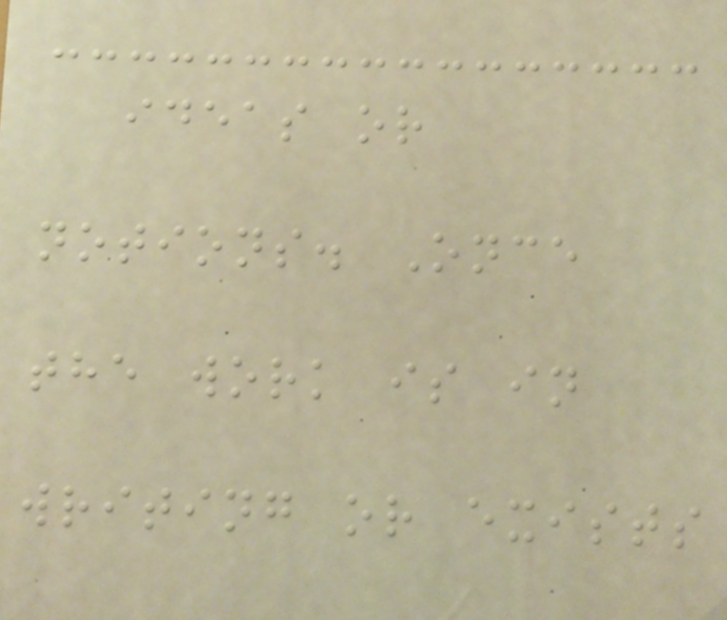ideas or
notions. Once
the work is in
writing or exists
